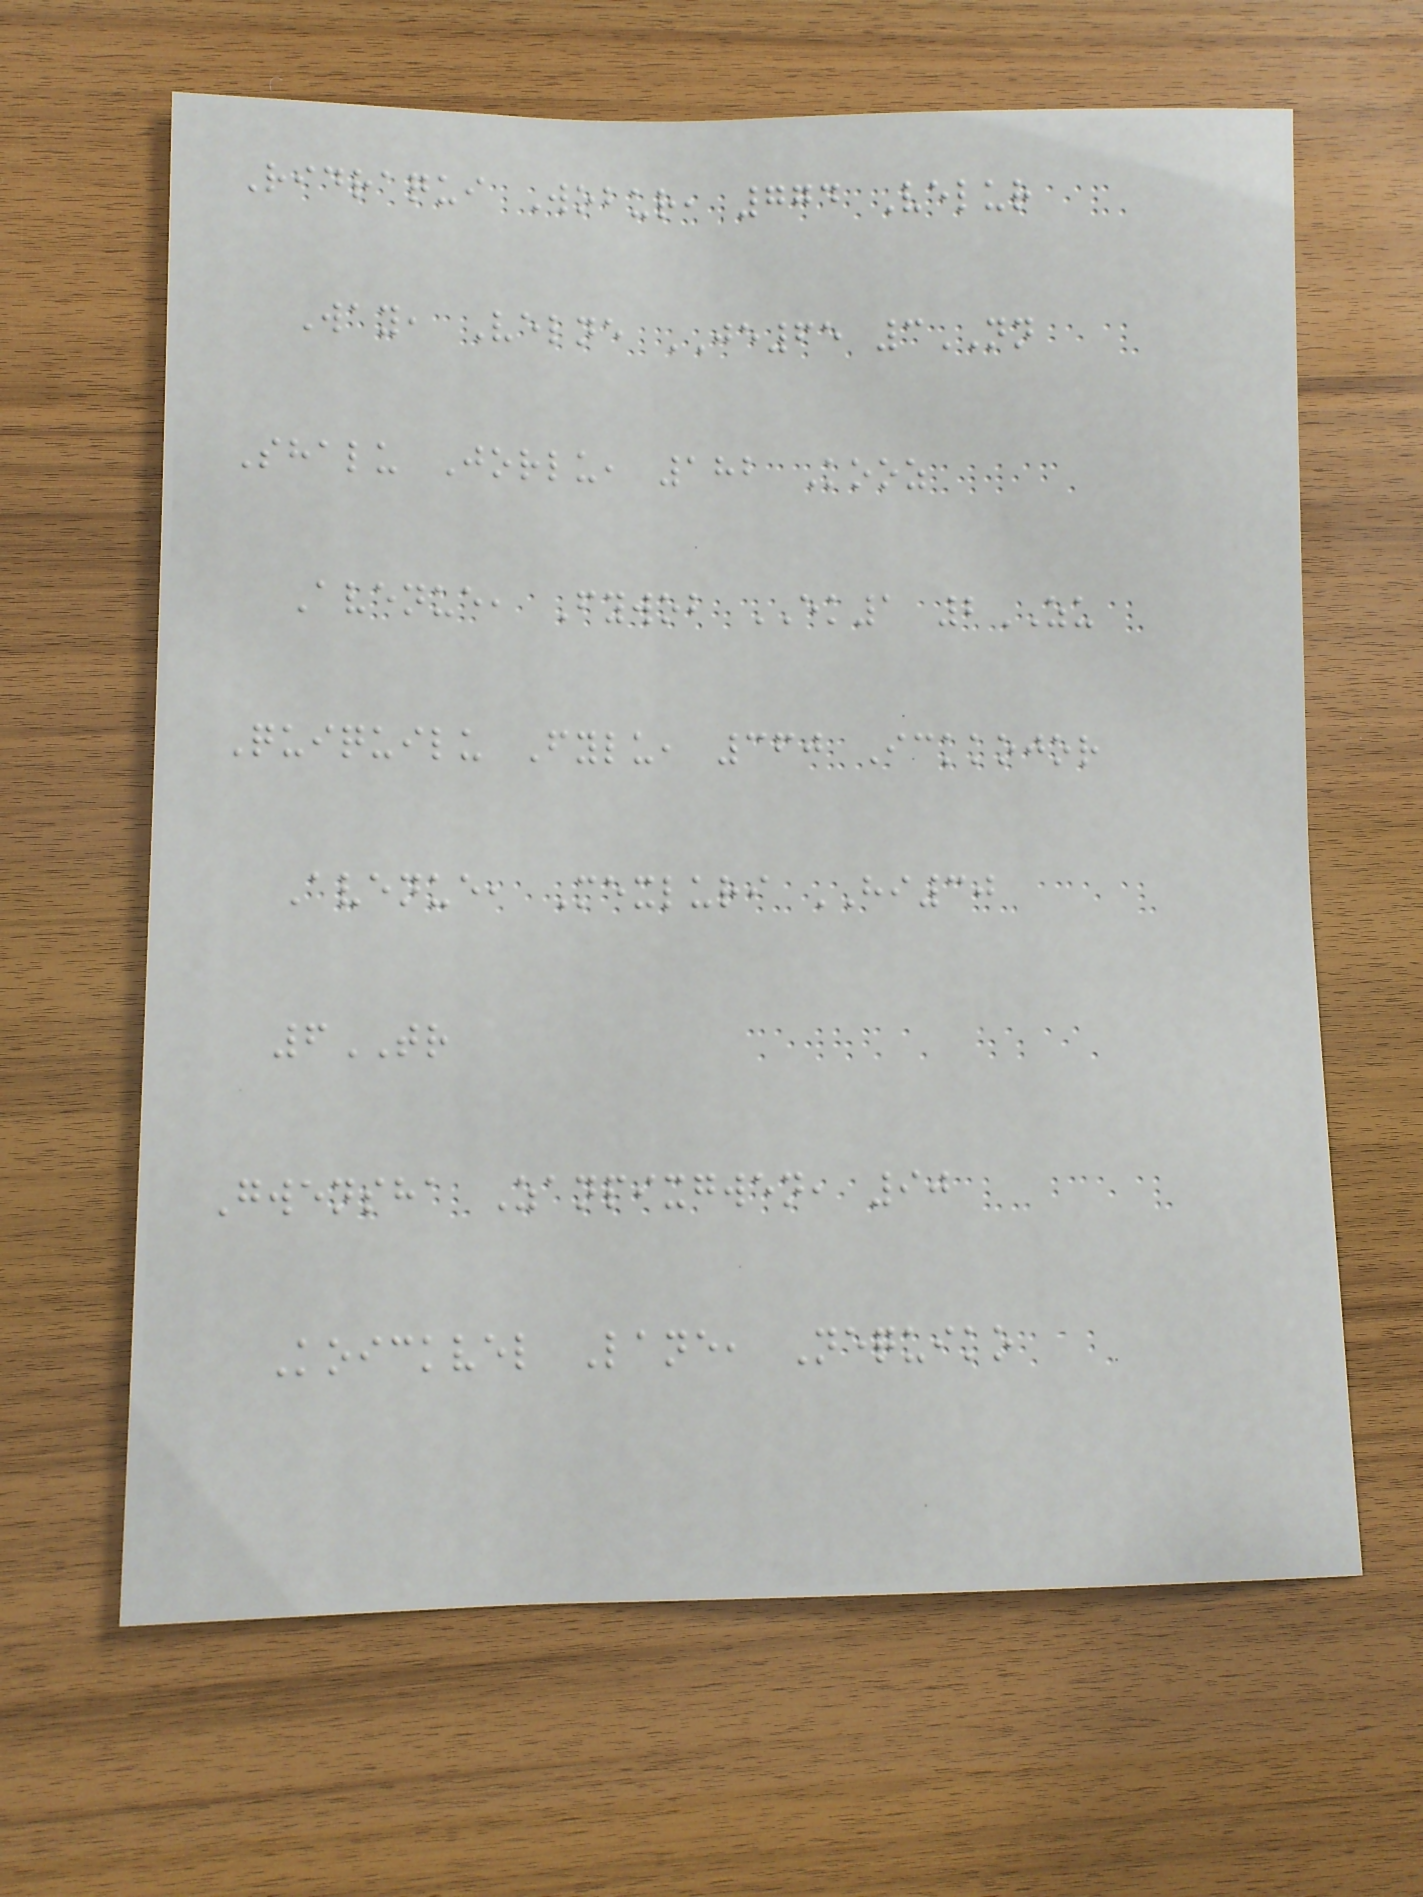Ridraqui Wobur, 774 Velur
Way, Velne JE65 3NN
Shalu Jorlu, 182 Kooz
Avenue, Fywob EK1 2ZU
Quiquilu Fylu, 360 Ickkojor
Avenue, Mexluri HI30
6TR
Gwensha Zanpixgwen, 90
Koickvel Lane, Nequiko
